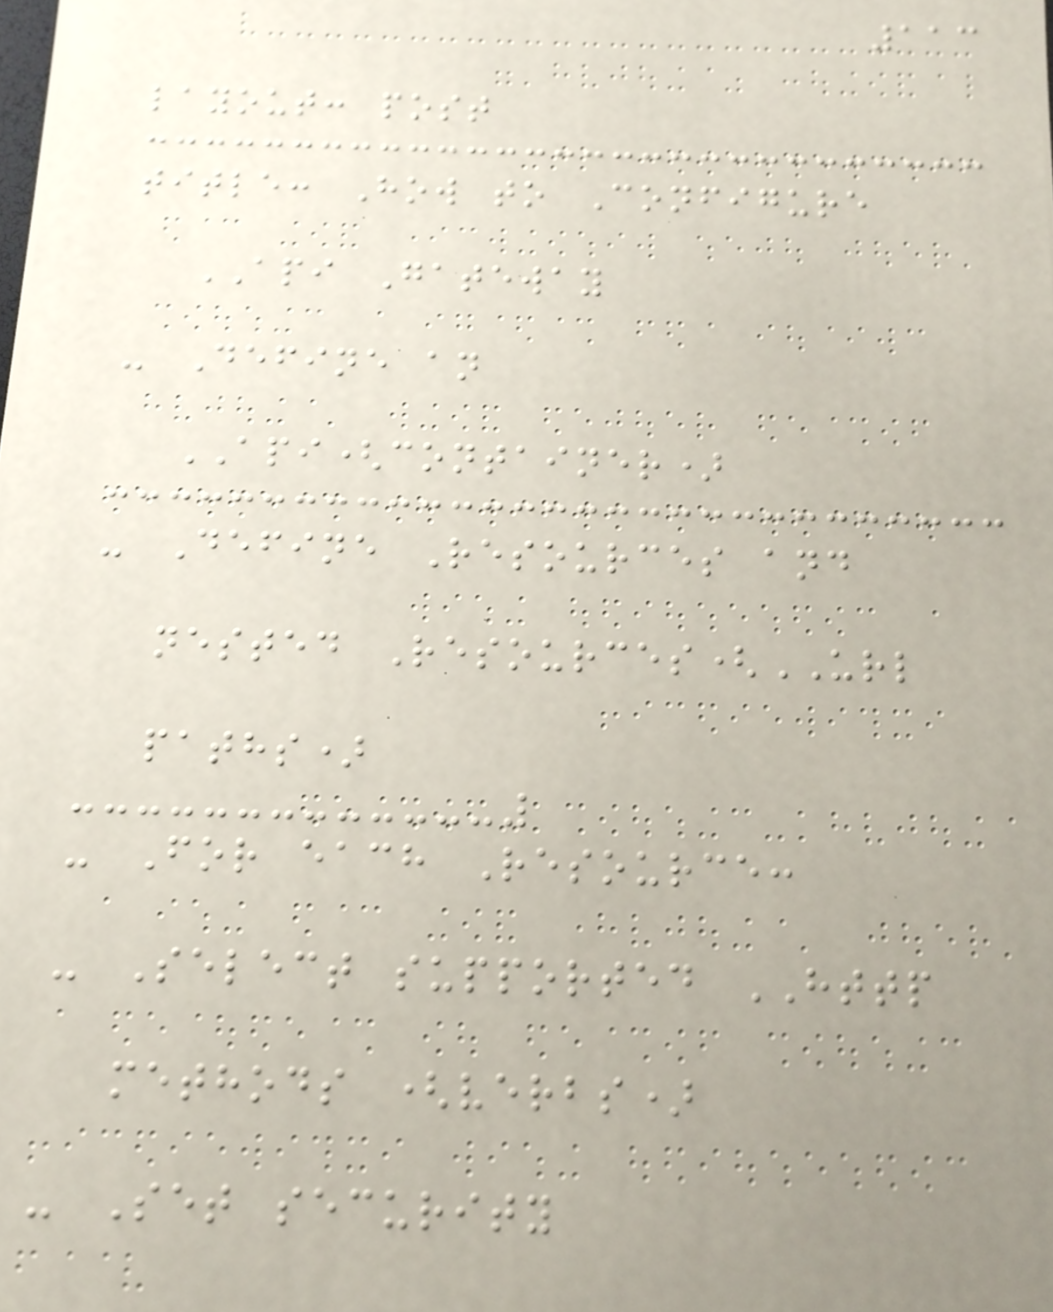113
layout: post
title: How to Configure
API Gateway
- Define an
API(container)
- Define Resources and
nested Resources(URL
paths)
- For each Resource:
- Select supported HTTP
methods (verbs)
- Set security
